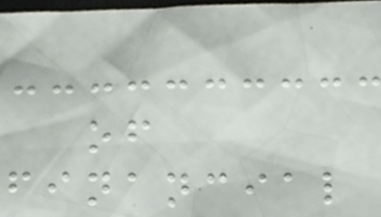of
financial
